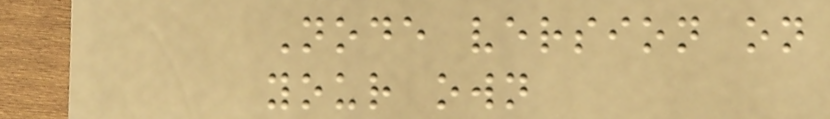Node version on
your own
